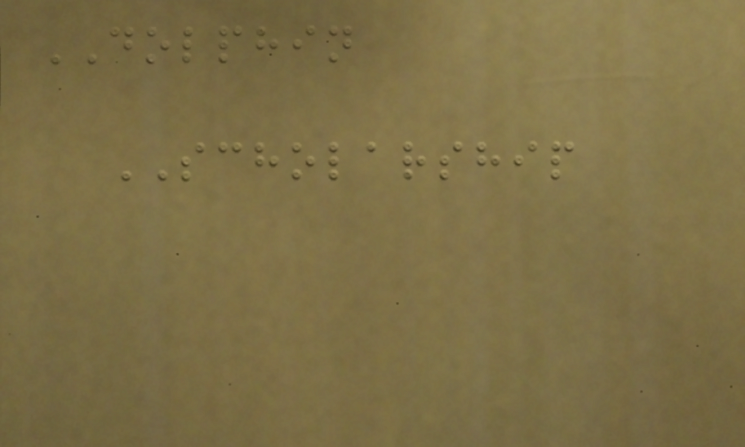DOLPHIN
SCHOLARSHIP
